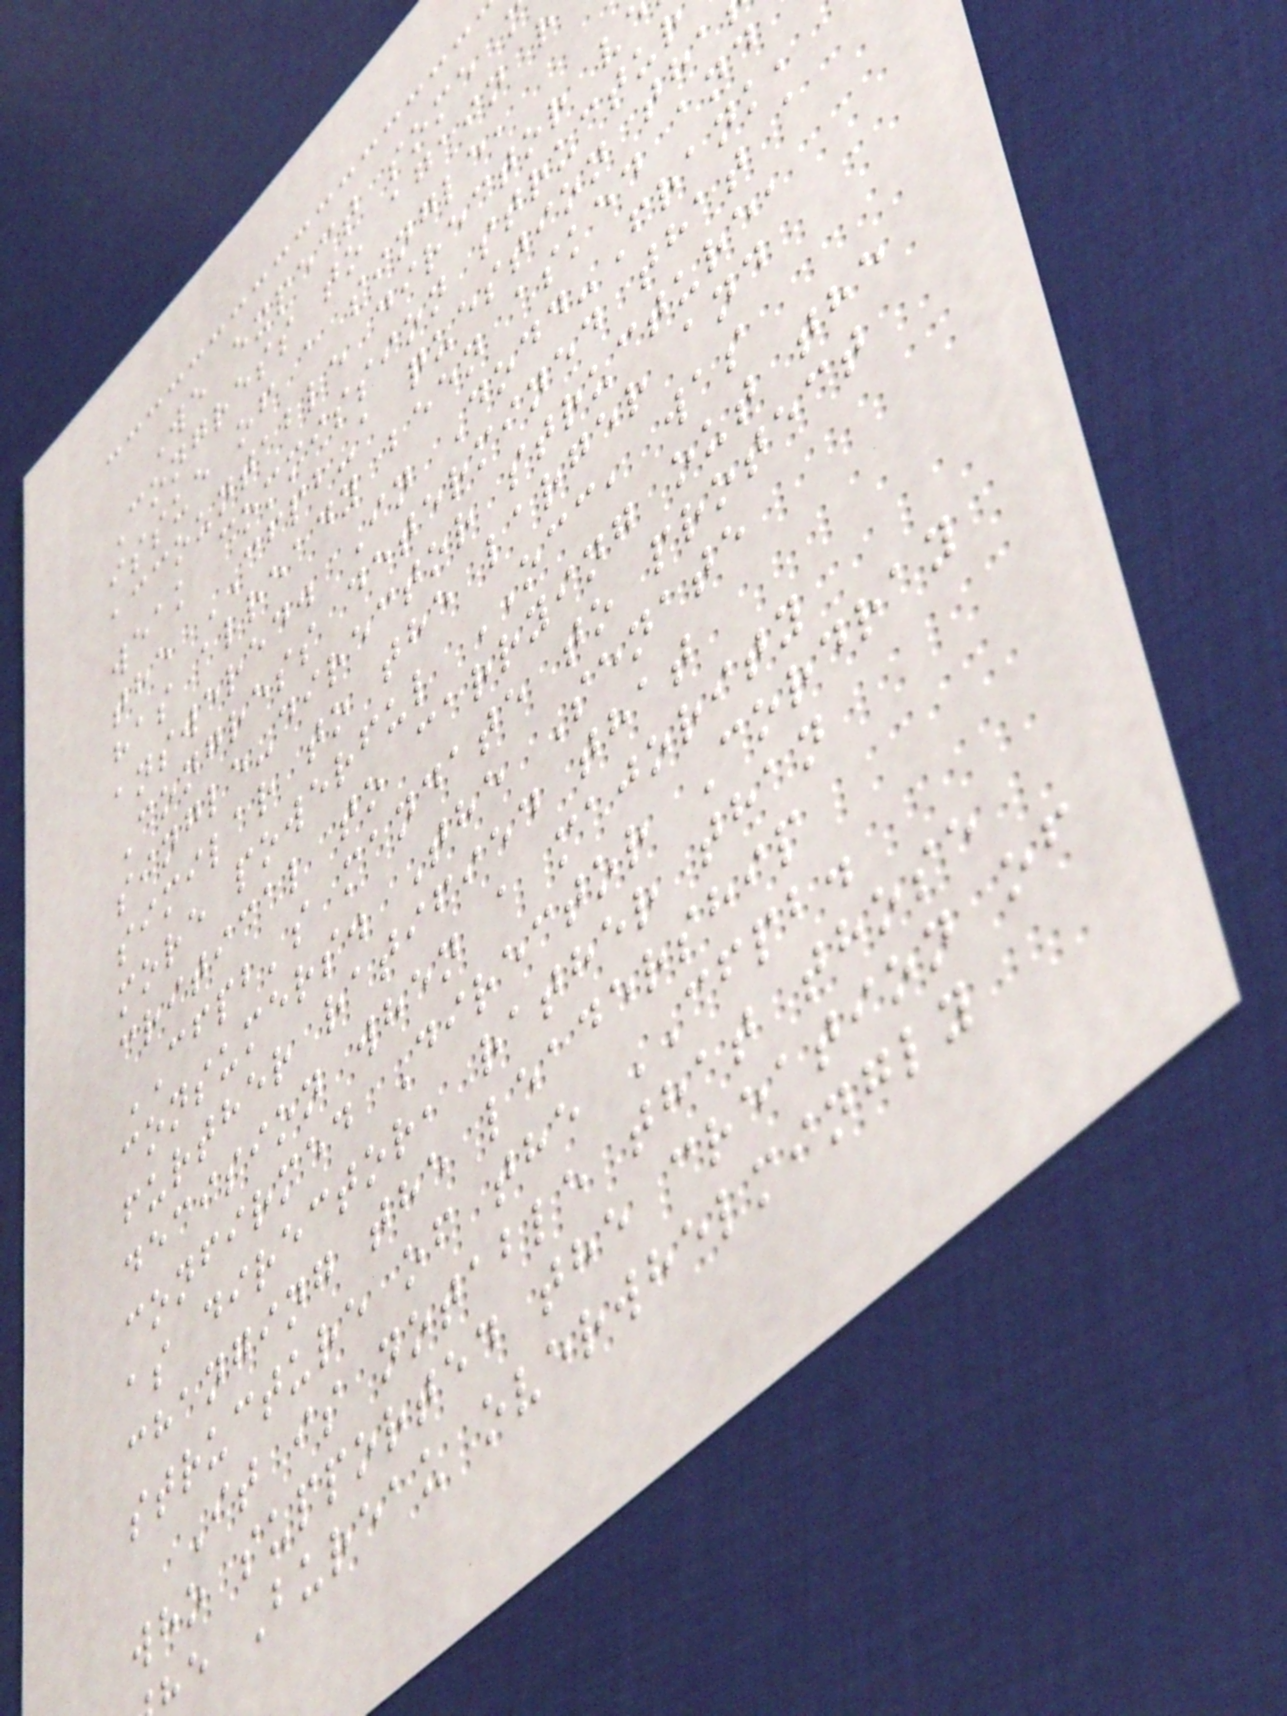We expect some
Congress to again r
issue of a single,
accountable director v
weak commission structur
the CFPB-a question tha
has already been asked and
answered. In Dodd-Frank,
Congress determined that a
single-director structure,
similar to the larger and
more powerful OCC, was
critical to carrying out the
CFPB's mandate to protect
consumers. The Senate
further ratified that
decision when a majority
confirmed Director Cordray
as director, rather than
changing the leadership
structure of the CFPB.
It is notable that those
who supported the creation of
e Bureau overwhelmingly
